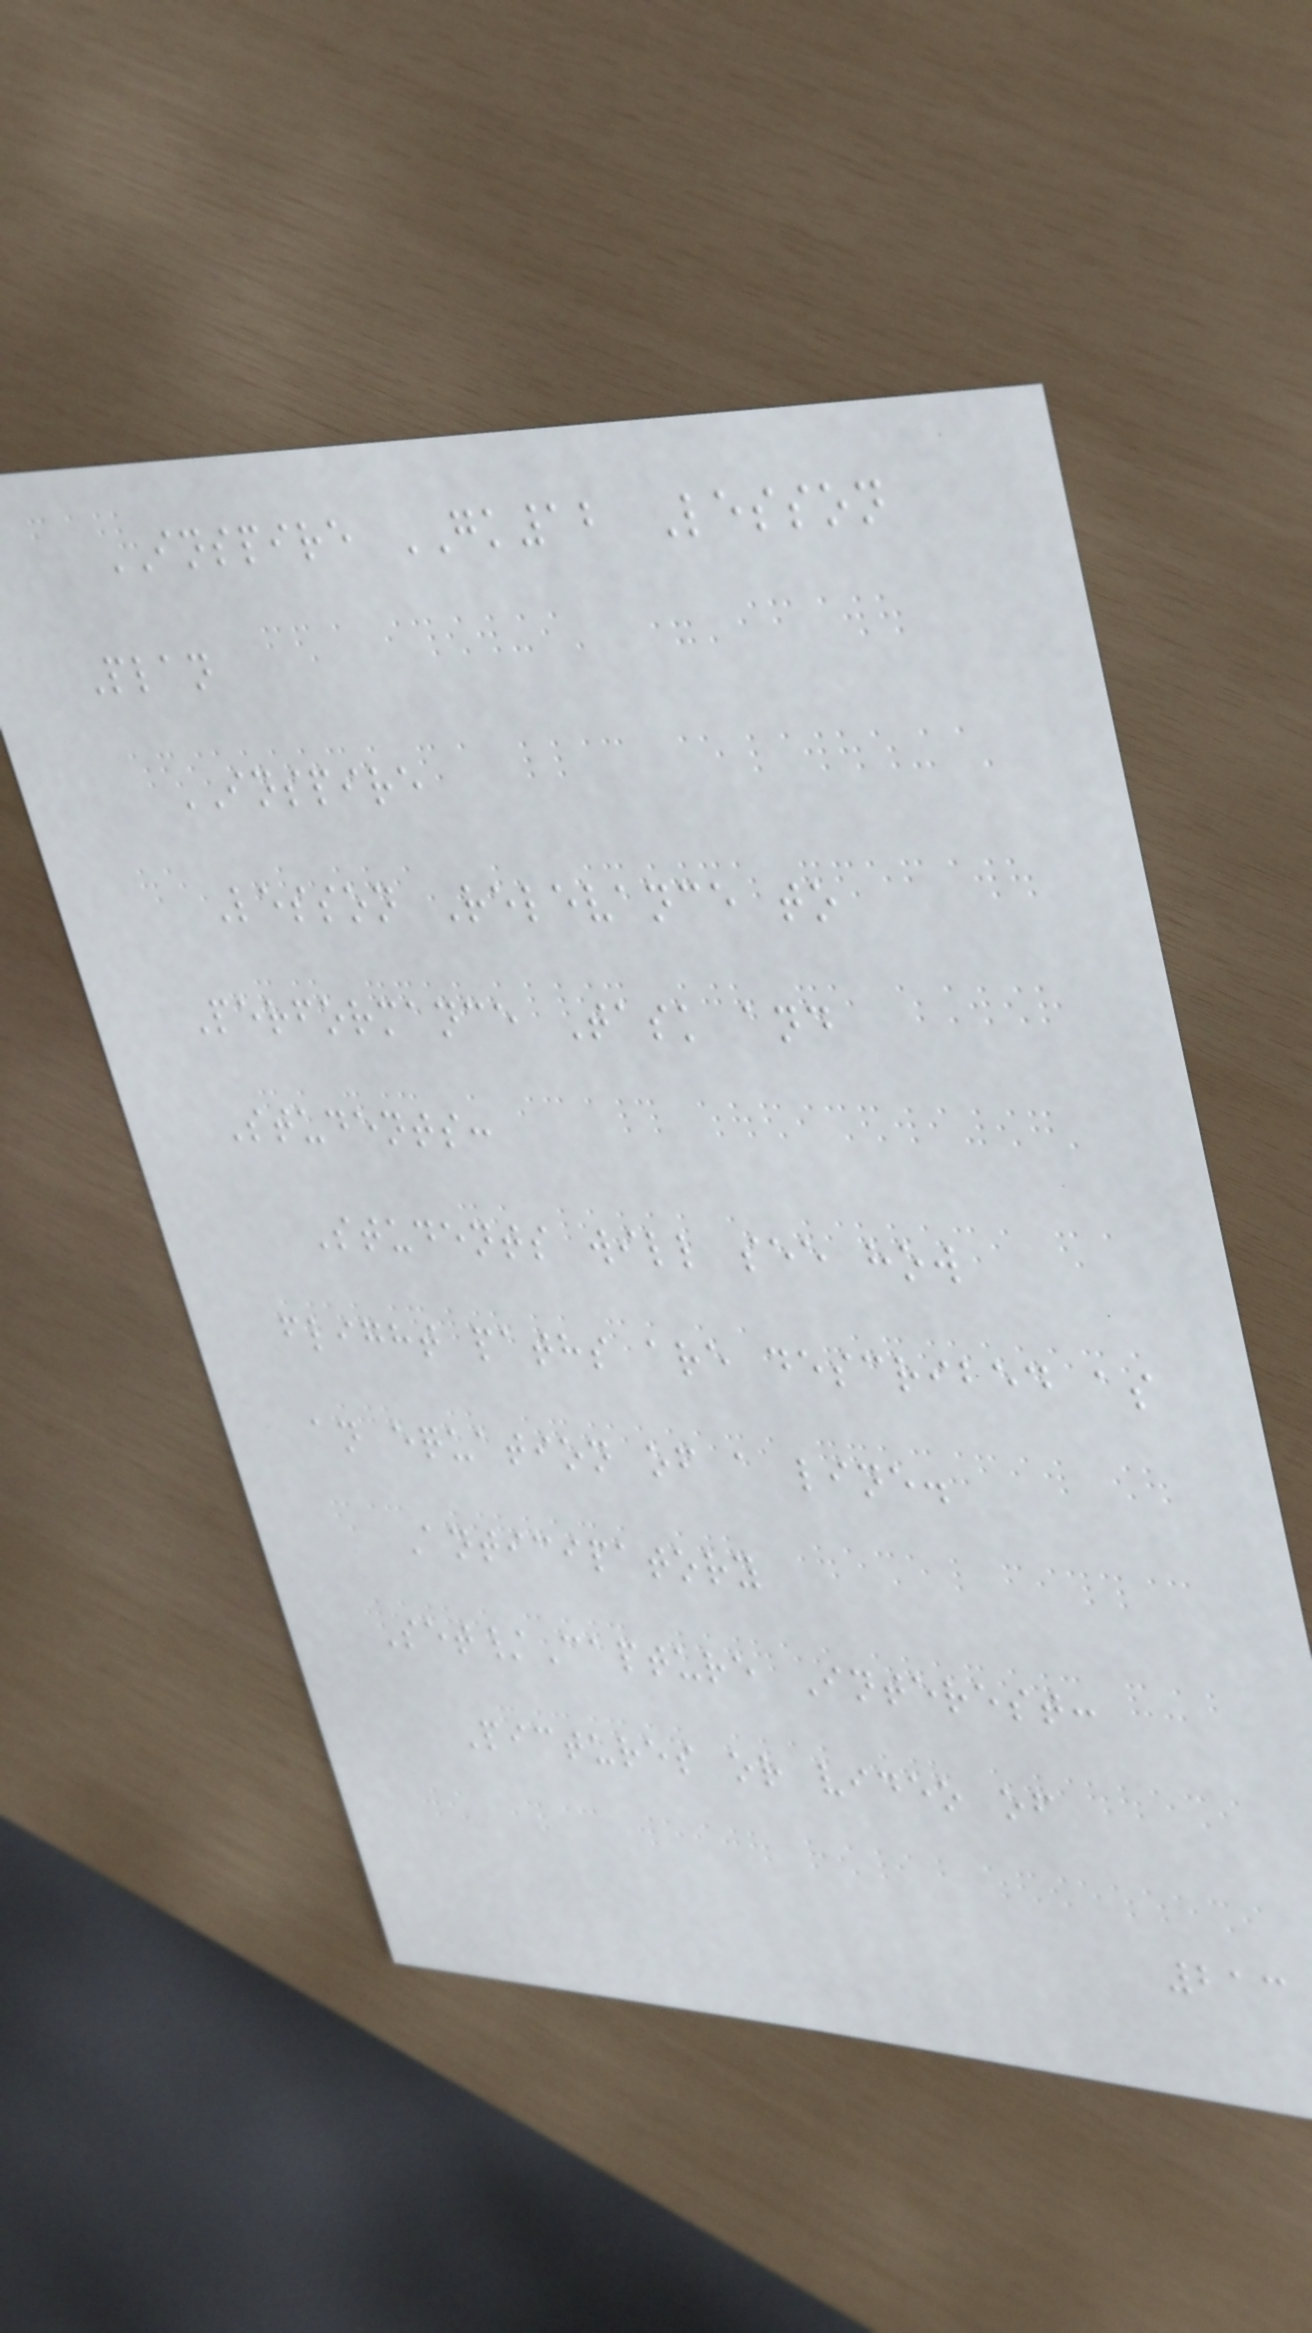INSPIRE GK12 Lesson
Plan
INSPIRE
Lesson Relevance to
Performance Task and
Students:
Students will see how
flight paths are described as
an equation of a line.
Anticipatory
Set/Capture Interest:
Pictures or video of
213
